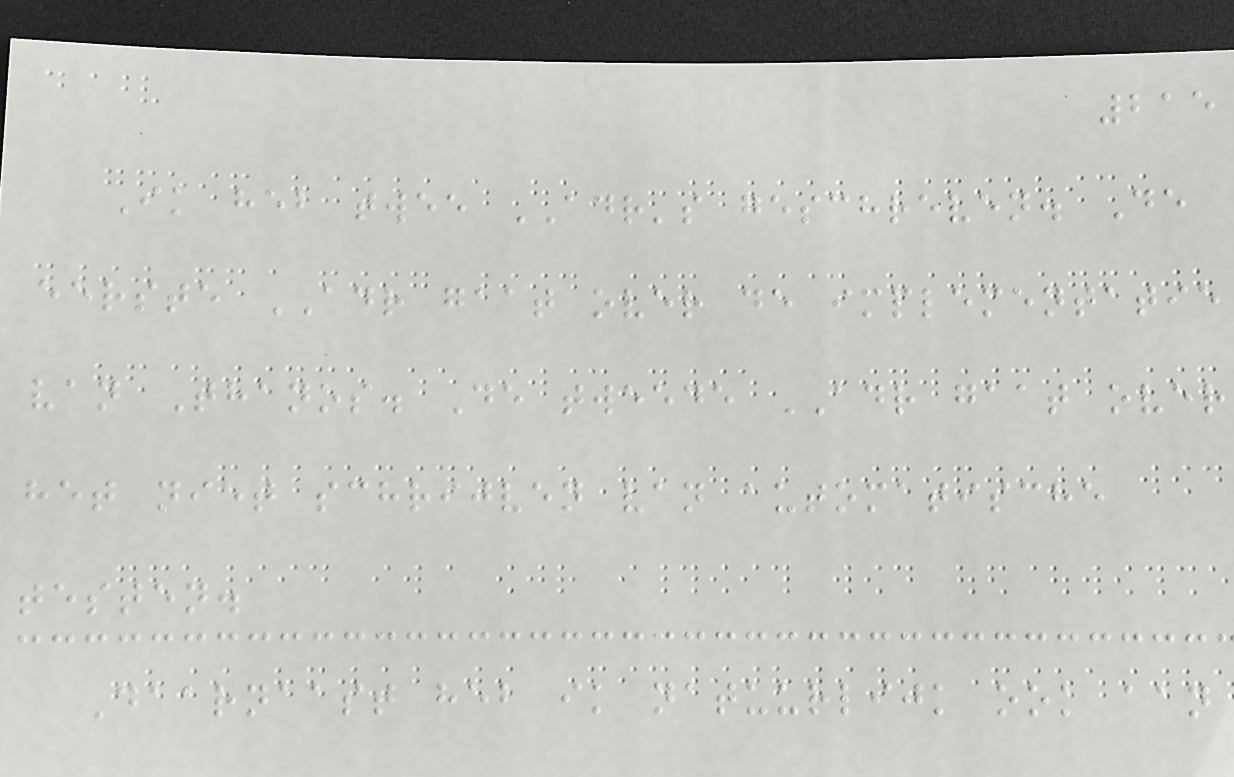215
Ik heb twee ADR's geschreven. De
eerste ADR gaat over de implementatie
van Thanos. De tweede ADR gaat over
het niet schrijven van automatische
testen.
Daarnaast heb ik natuurlijk ook aan
